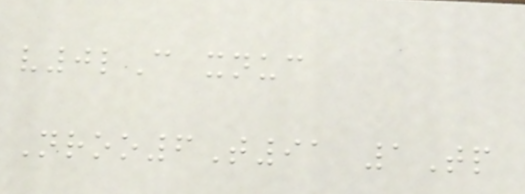v0lC xnuc
Nroo6T91 1Tp
